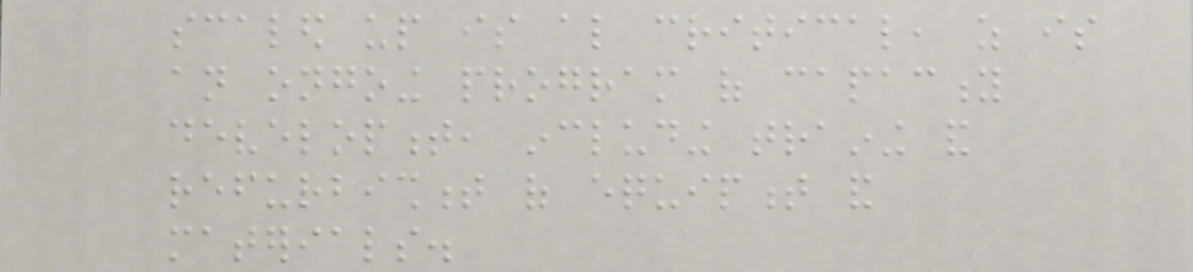scaled up is also critical, as is
an ongoing program of capacity
development, including training and
refurbishment of equipment and
materials.
